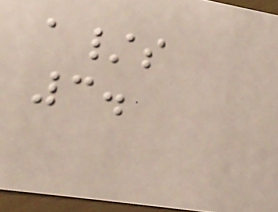a/s
3.
